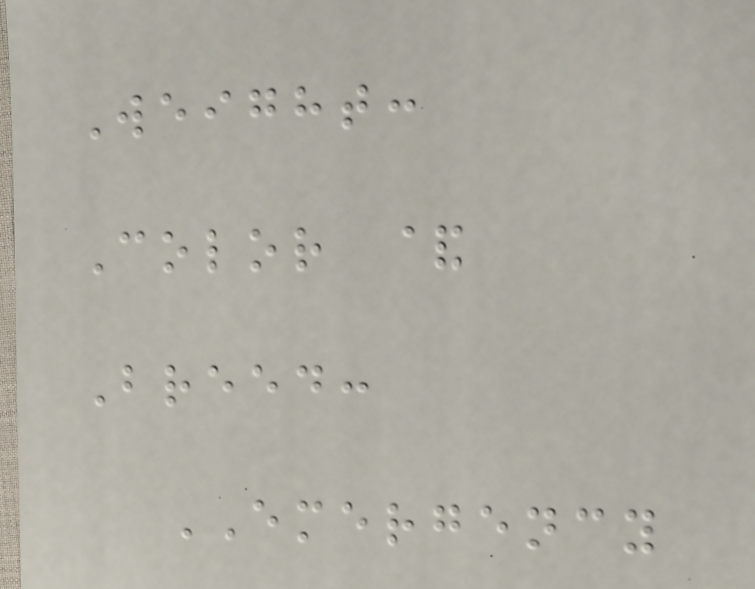Weight:
Color &
Breed:
EMERGENCY
